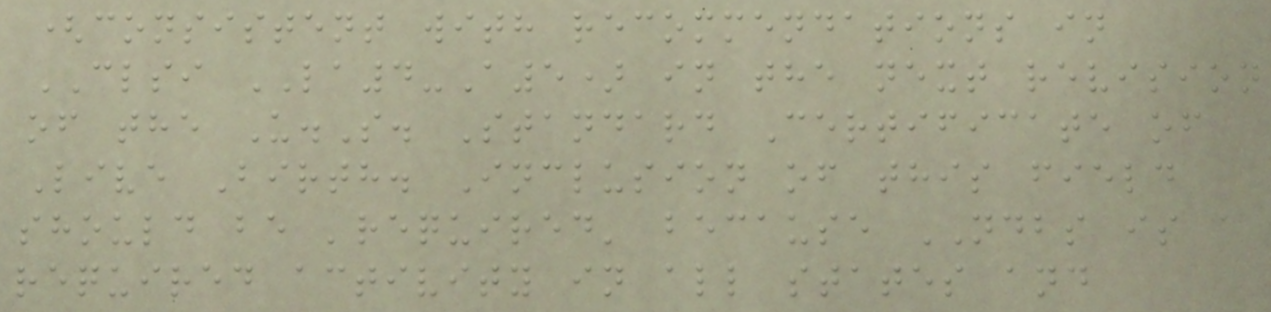(consistent with recommendations in
CLSI LA4-A5) in the next revision
of the U.S. Standard Certificate of
Live Birth. Inclusion of this field
should be 'required' because NDBS is a
required activity in all states and
